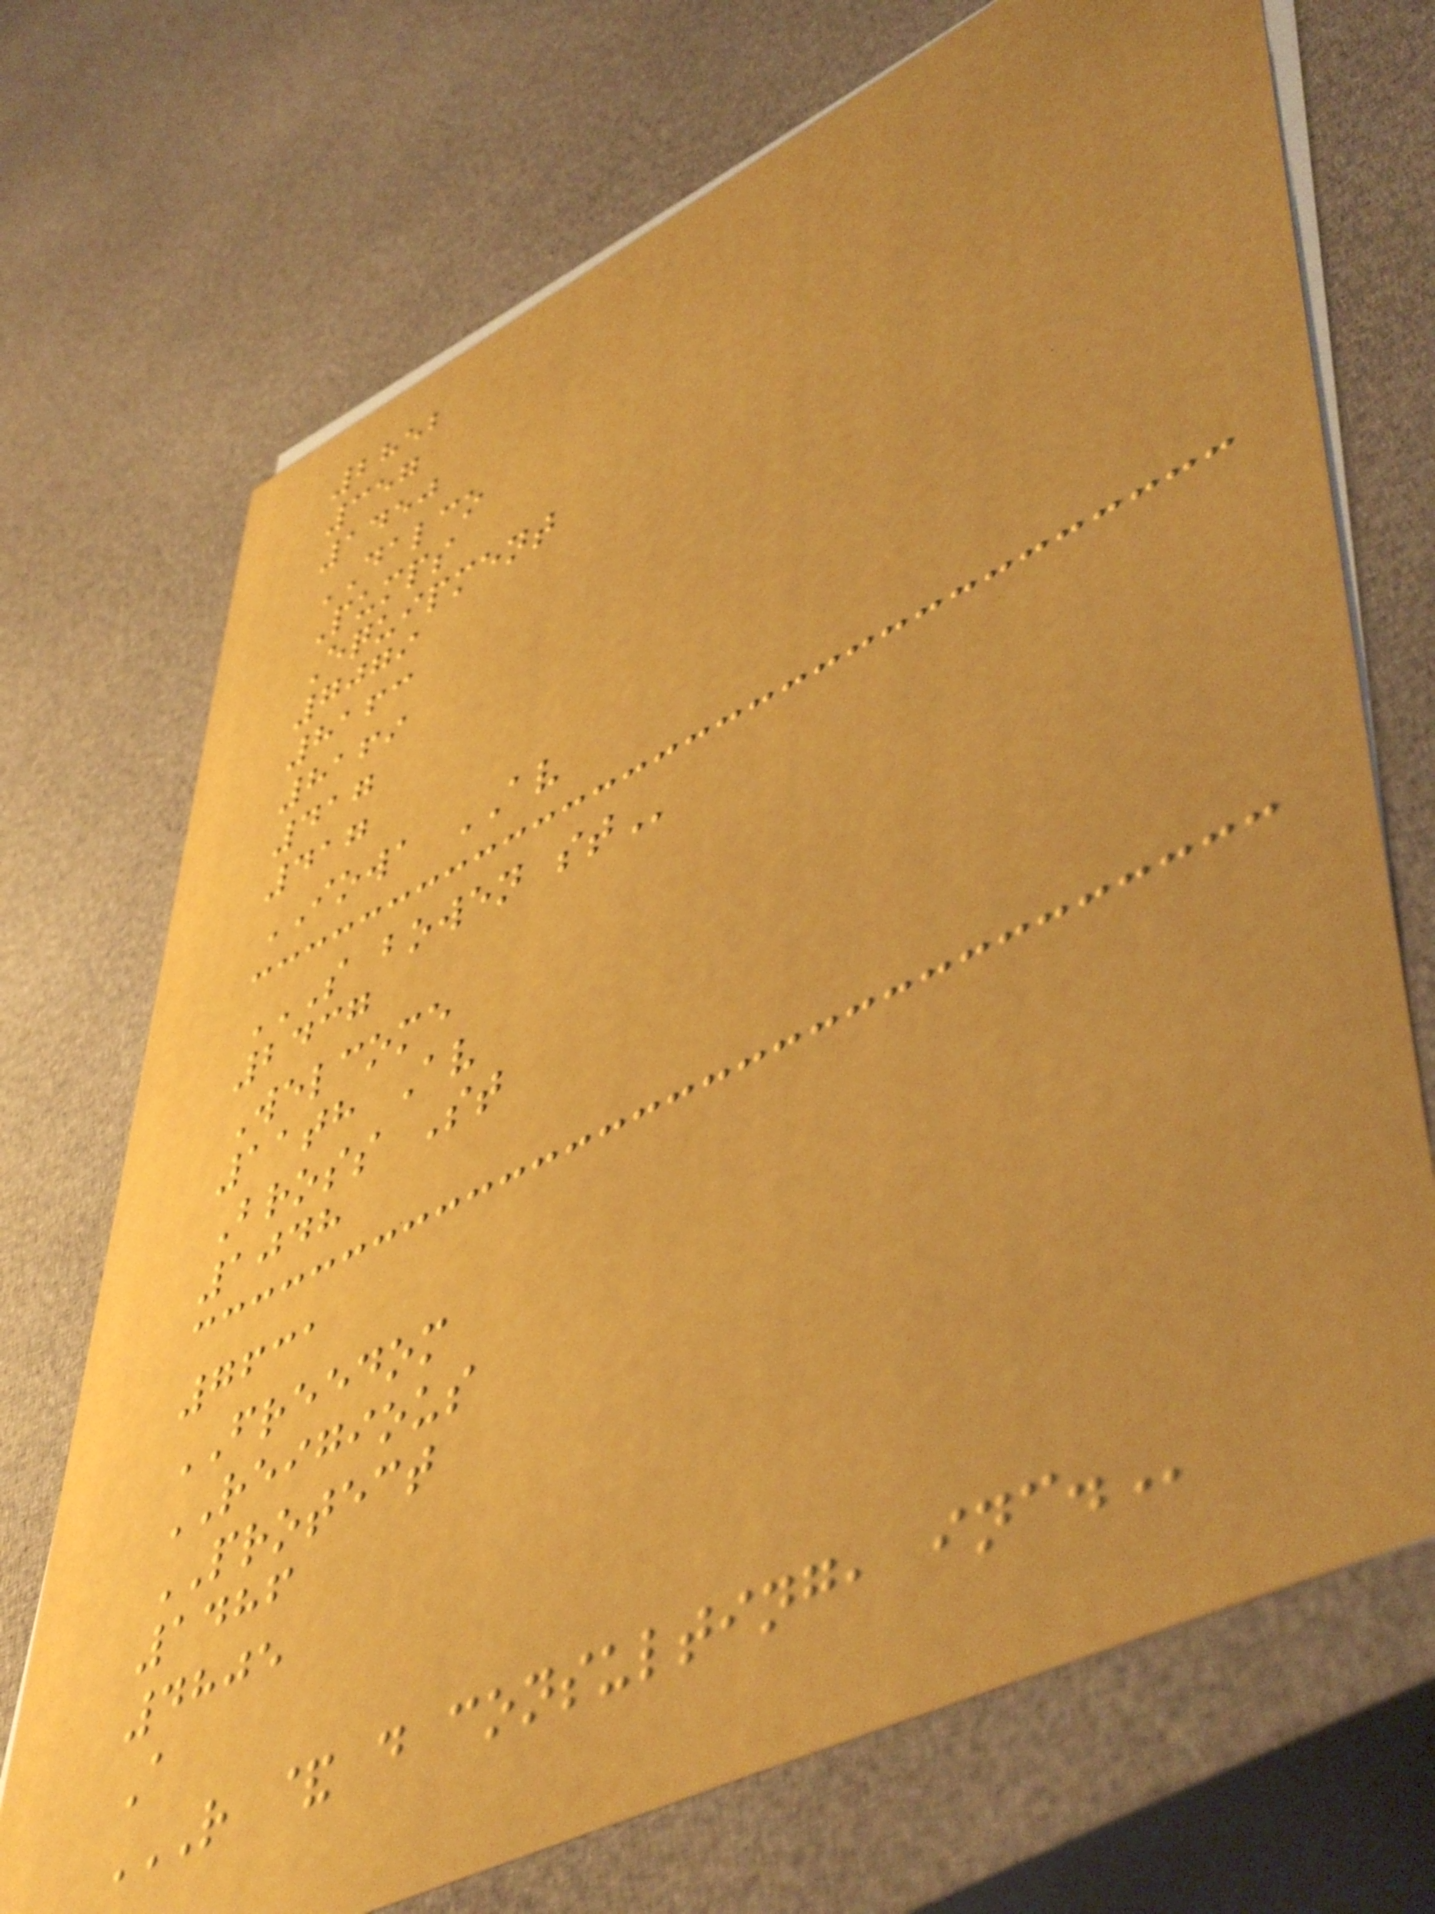2852
357
1450
DALCO
Pumps
Equipment
7079
8163
8169
417
417
IOWA AV
S BOWEN ST
2437
Welcome
11th Av
Bross St
1048
7631
FREEDOM
REIGIOUS
PROTECT
1486
4805
A
R & D CONSULTING, INC.
